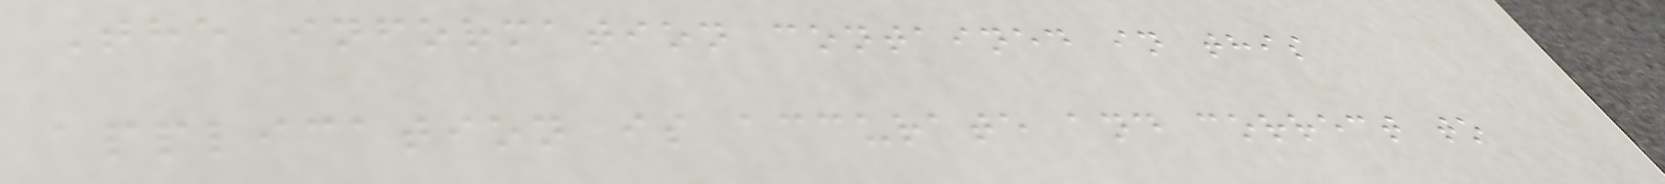The information contained in this
application is accurate and correct to
